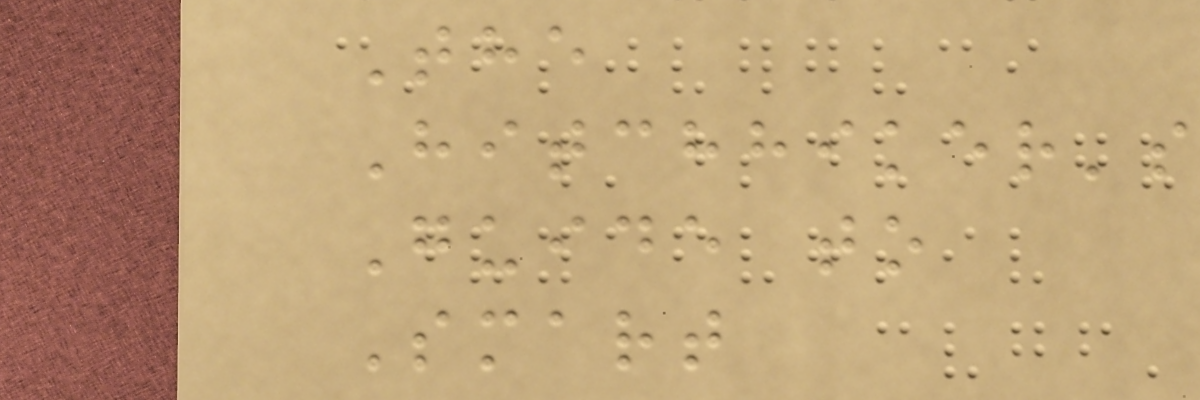The
Hitchhiker's
Guide to
Smart
